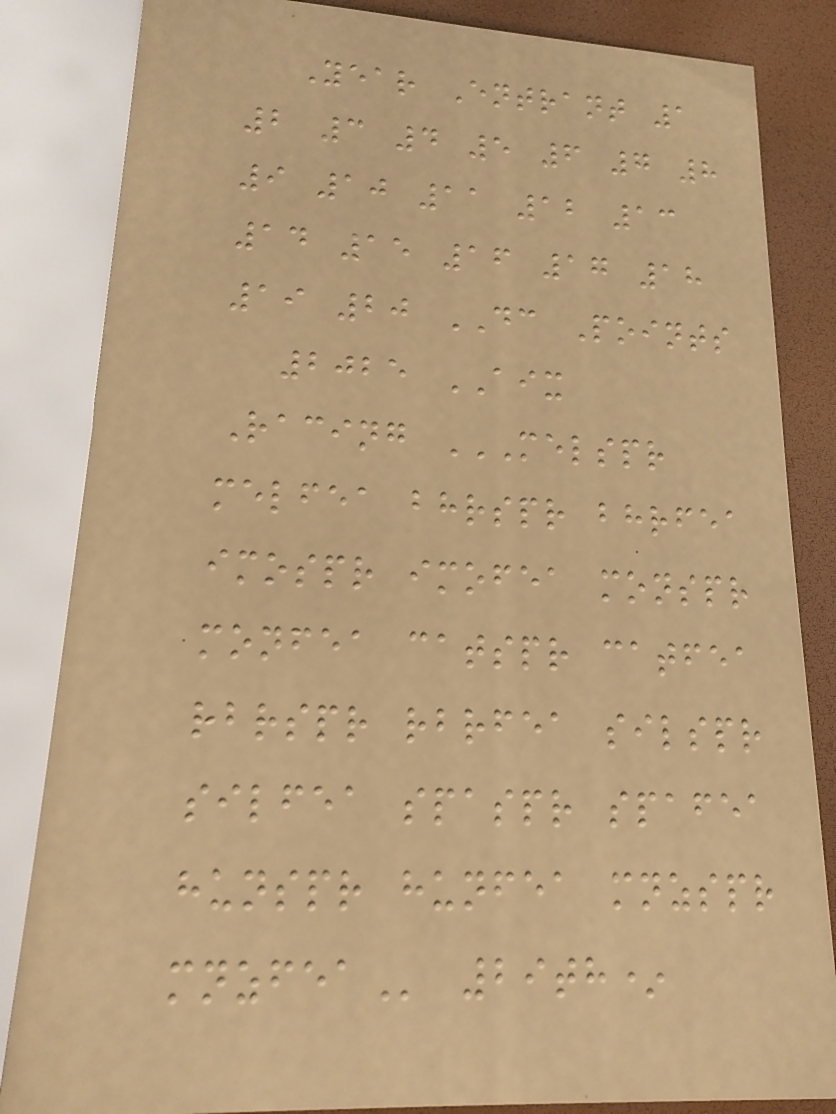Year Entrant 1
2 3 4 5 6 7 8
9 10 11 12 13
14 15 16 17 18
19 20 DC Points
2025 AIX
Racing MELSPR
MELFEA BHRSPR BHRFEA
IMOSPR IMOFEA MONSPR
MONFEA CATSPR CATFEA
RBRSPR RBRFEA SILSPR
SILFEA SPASPR SPAFEA
HUNSPR HUNFEA MNZSPR
MNZFEA 29th*
